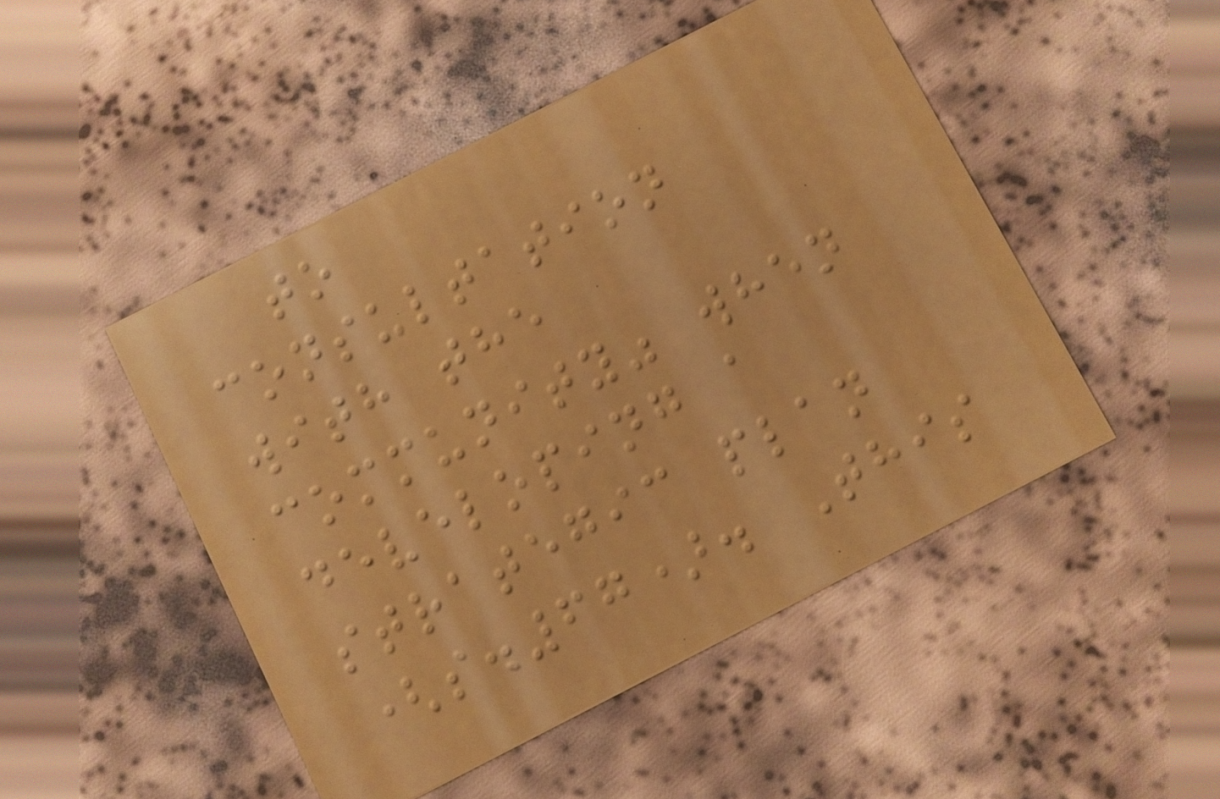to
consultation
with the
community" when
developing a
strategic plan
(s.67). This
